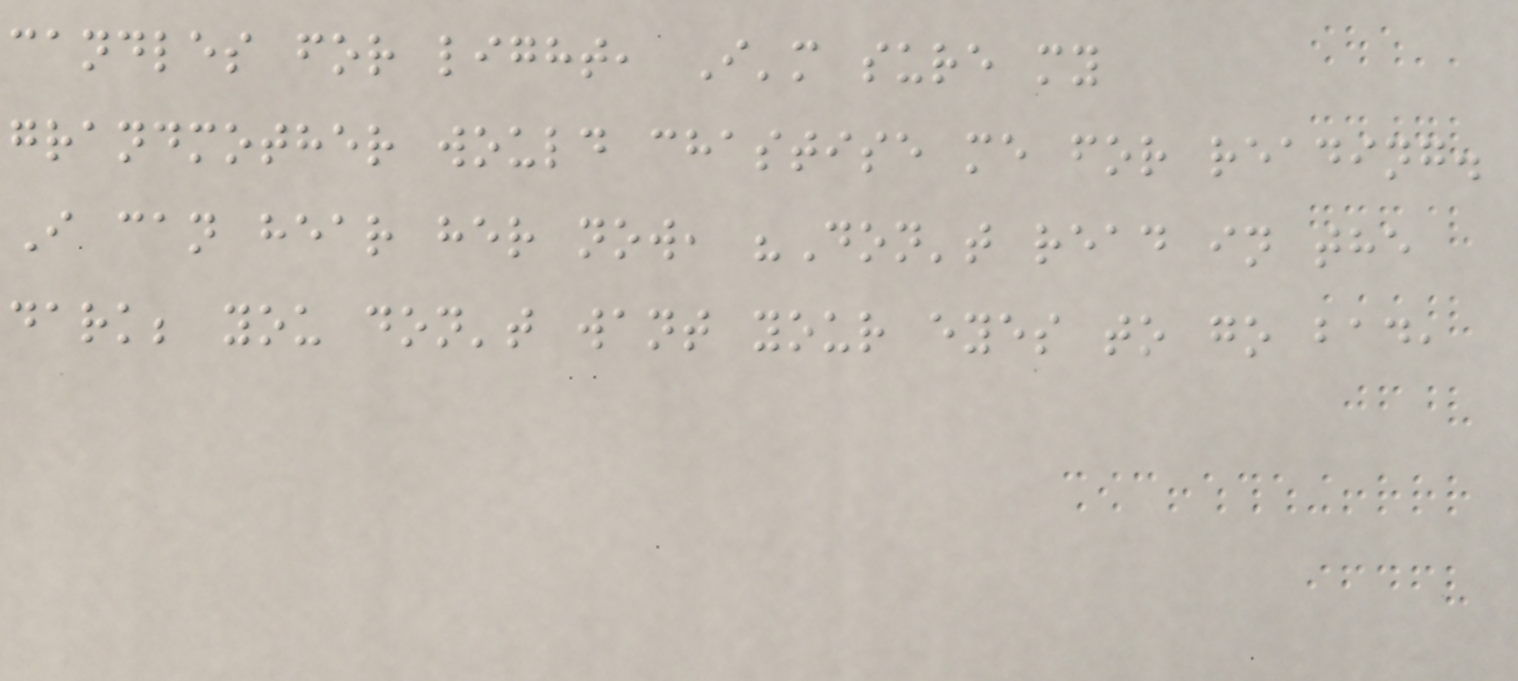candles for light, I'm sure my
grandmother would chastise me for reading.
I can hear her now, "Don't read in the
dark; you don't want your eyes to go bad,
